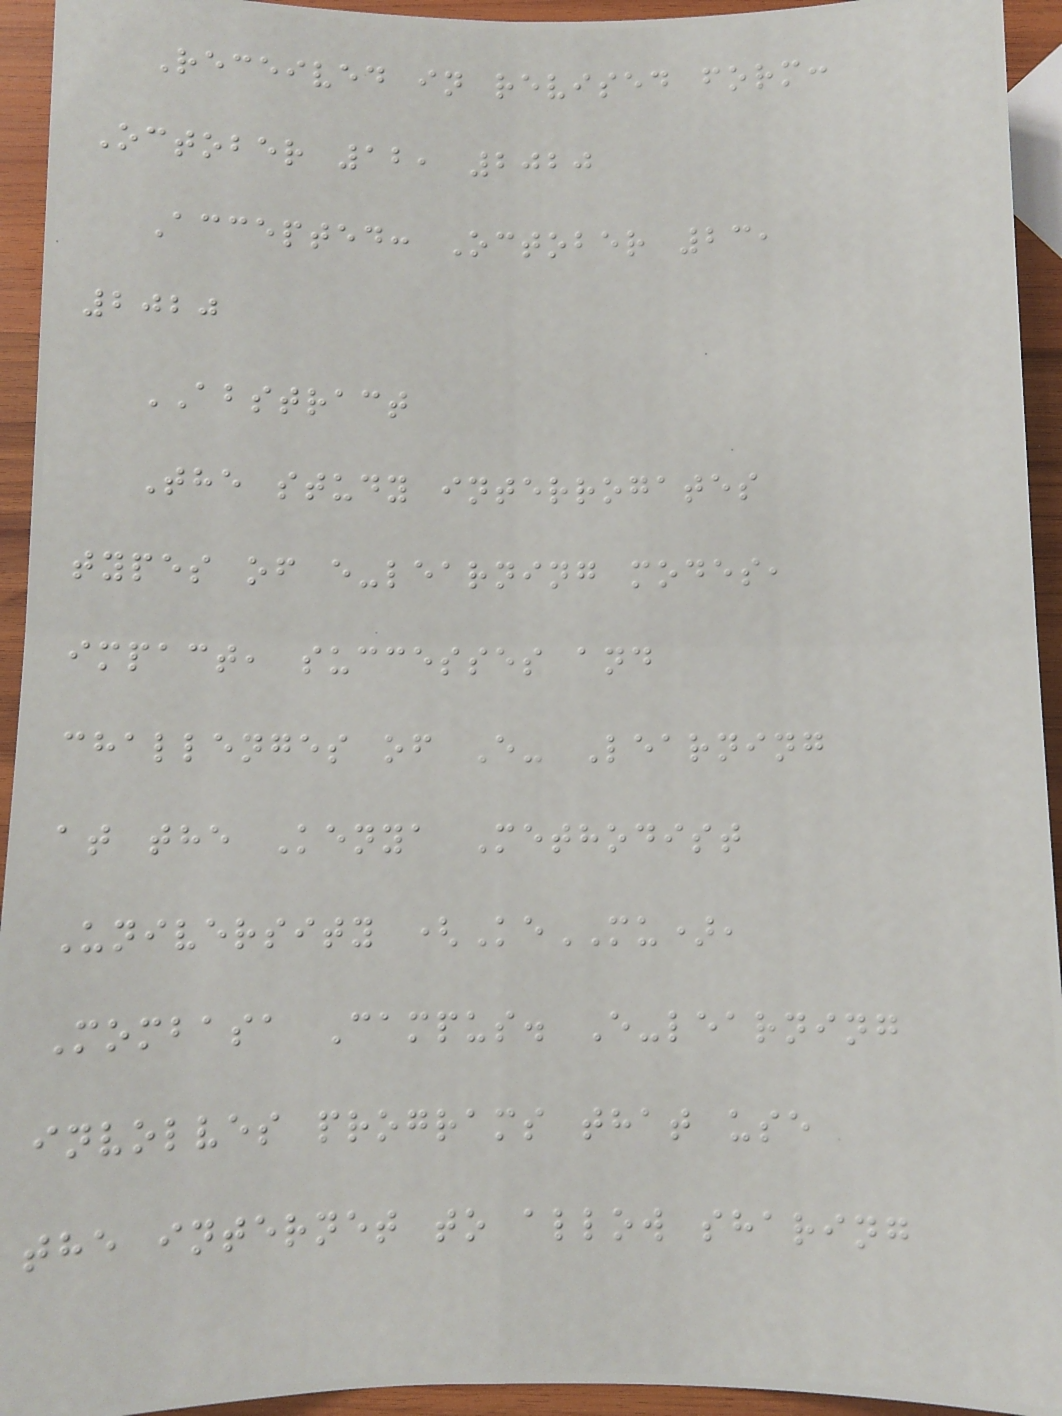Received in revised form:
October 12, 2020
Accepted: October 23,
2020
ABSTRACT
The study interrogates
types of e-learning modes,
impact, successes and
challenges of E- Learning
at the Kenya Methodist
University (KeMU),
Mombasa Campus. E-learning
involves programs that use
the internet to allow sharing
